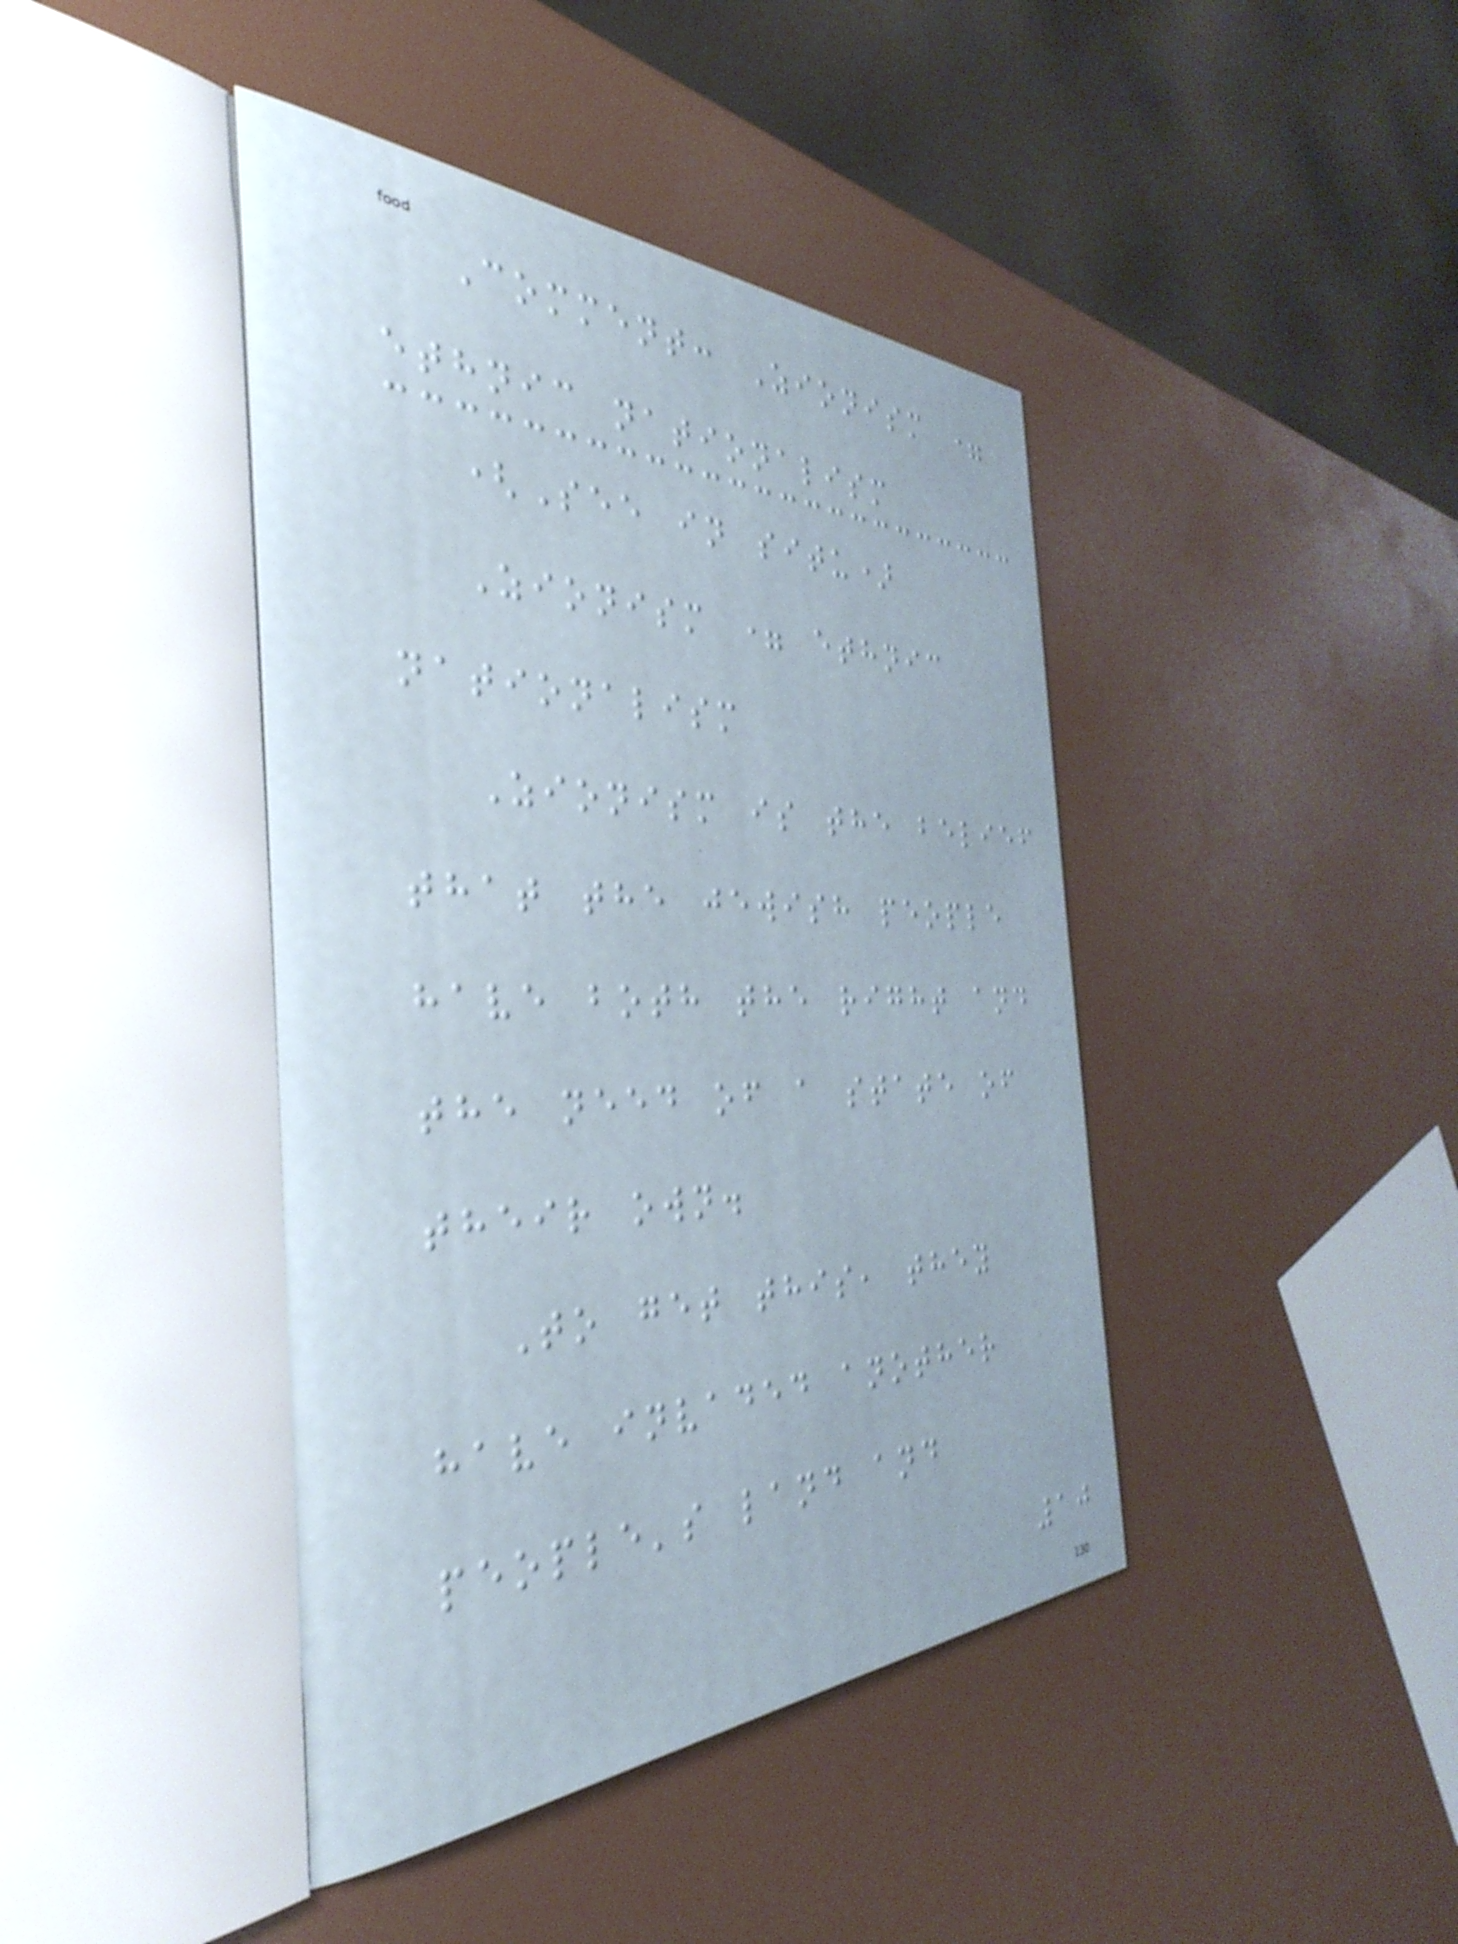Comment: Zionism =
ethnic nationalism
(See in situ)
Zionism = ethnic
nationalism
Zionism is the belief
that the jewish people
have both the right and
the need of a state of
their own.
To get this, they
have invaded another
people's land and
10
